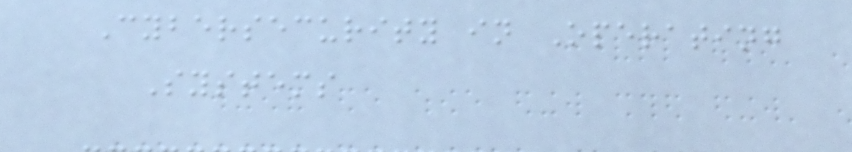Cybersecurity in Operating
Systems
